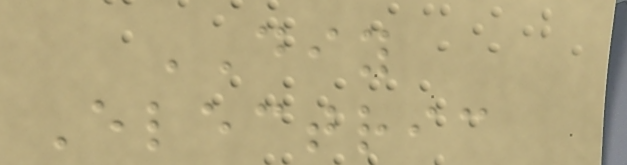DIY
Electric
